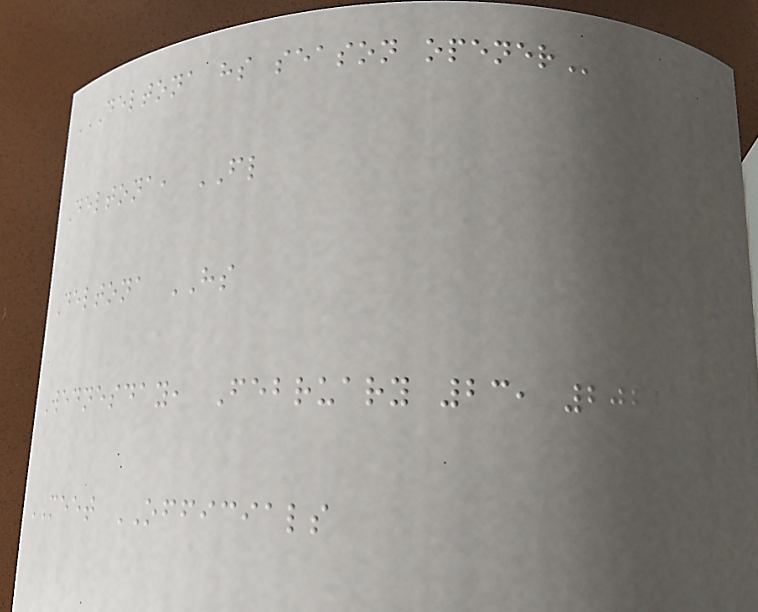DELTONA HS SEASON OPENER
Deltona, FL
Deltona HS
Wednesday, February 23, 2022
MEET OFFICIALS
